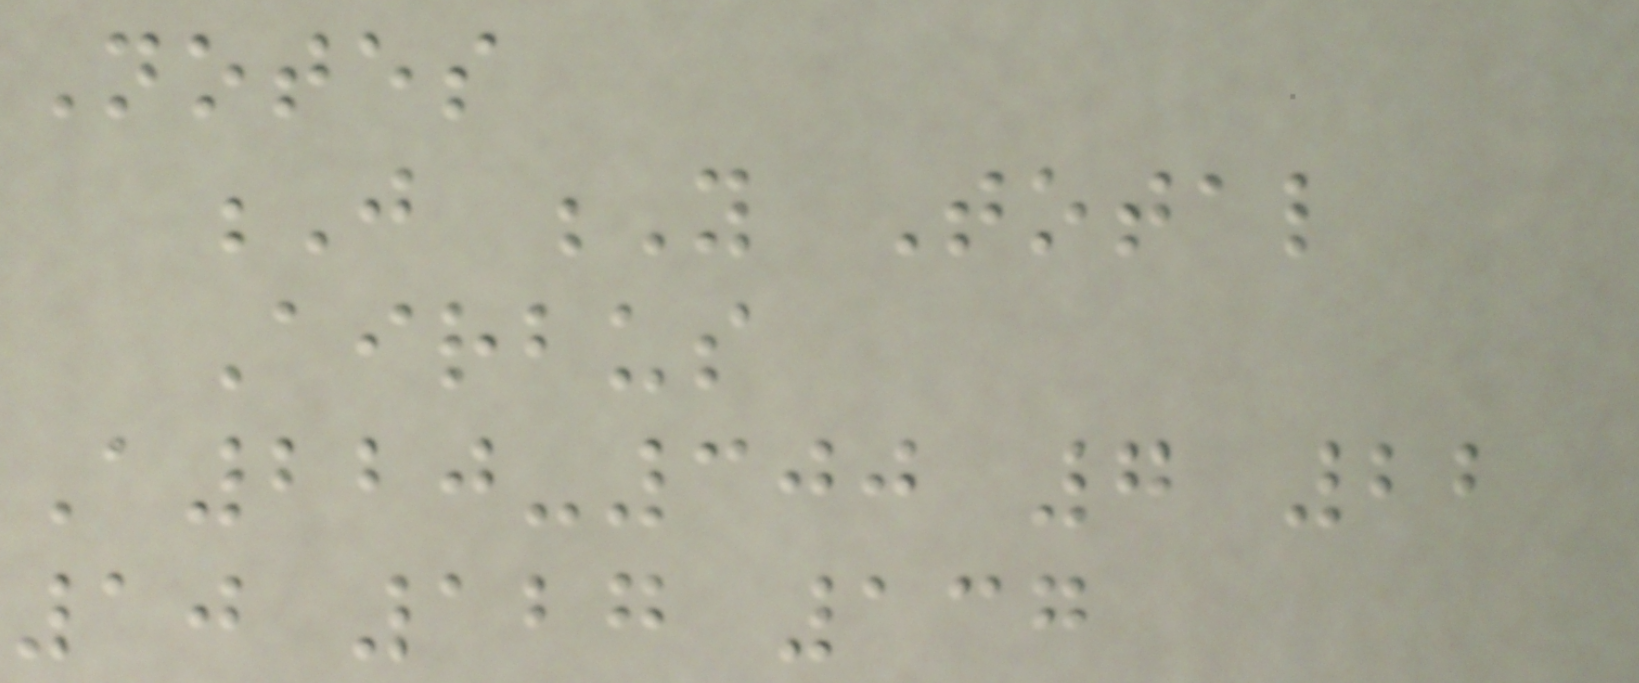Notes
J Y Total
Airbus
A220-300 7 22
10 127 137
